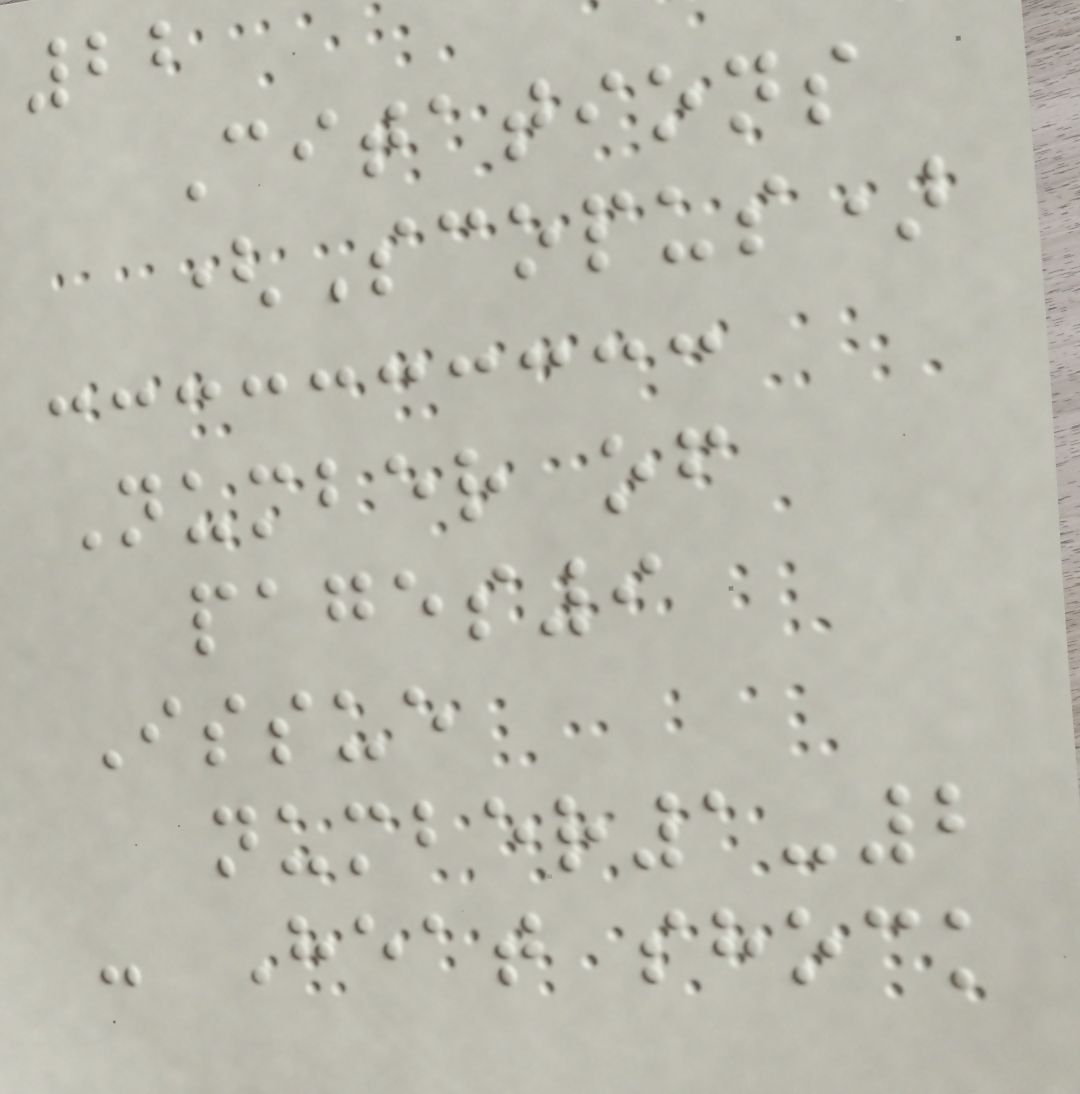22
Citations
(Scopus)
Number of
pages9
Issue
number1-2
- Heat shock
